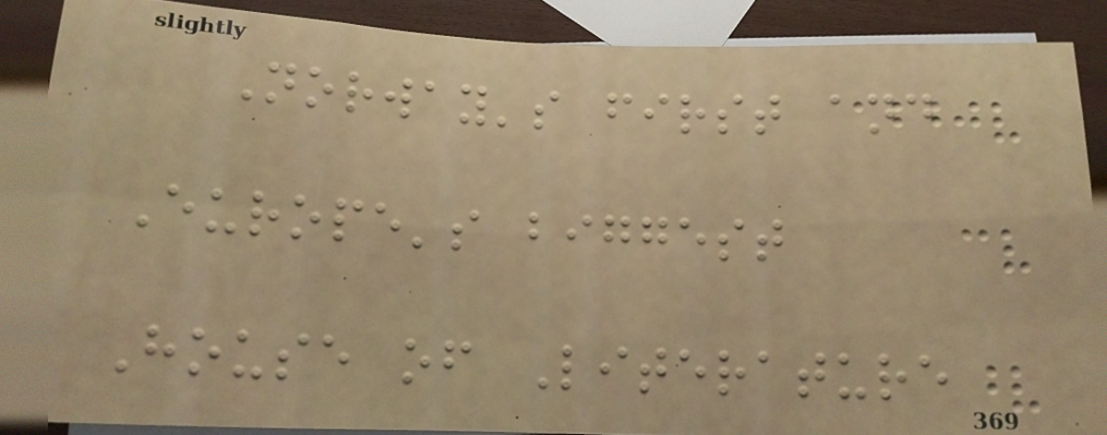Norway's first and
Europe's biggest
House of Literature
